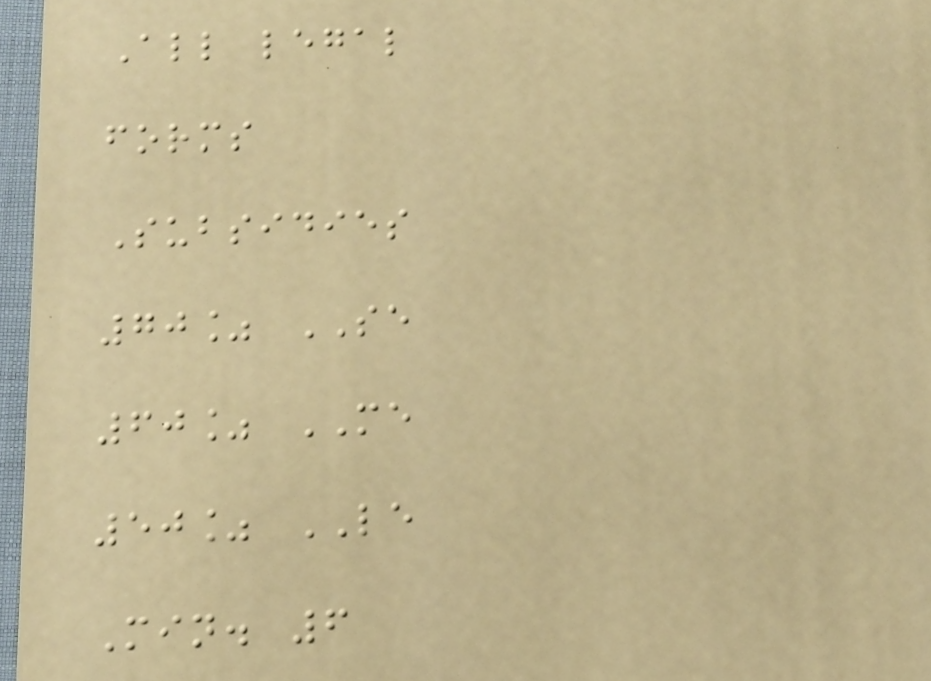All legal
forms
Subsidies
70% SE
60% ME
50% LE
Min. 6
